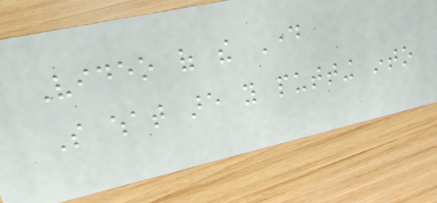Video of the Day
So what are you putting into
